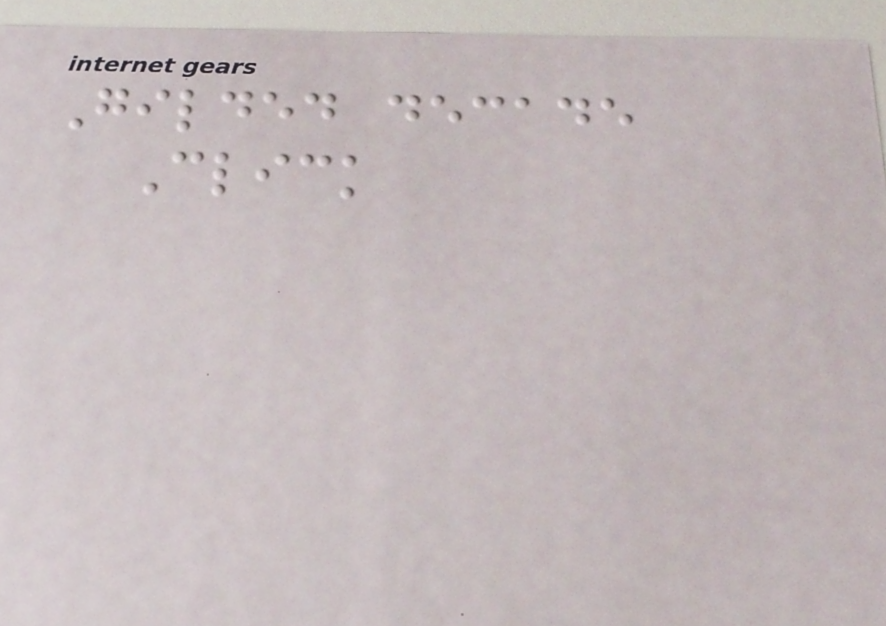Gilded decade
Click
